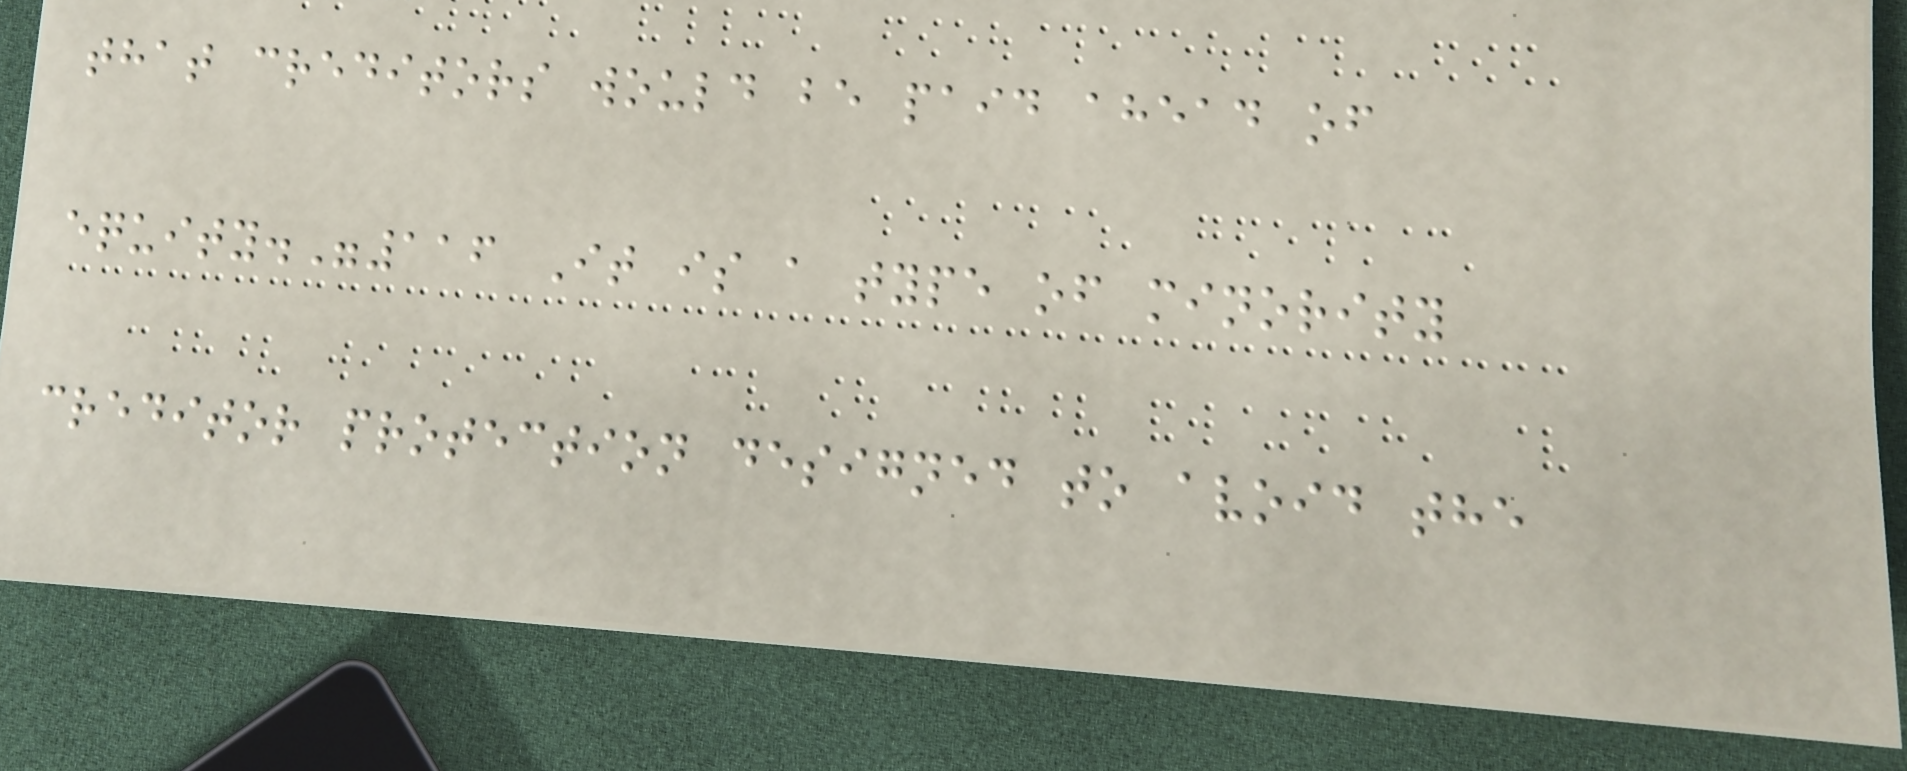that creditors would be paid ahead of
equity."116 It is a type of minority
creditor protection designed to avoid the
